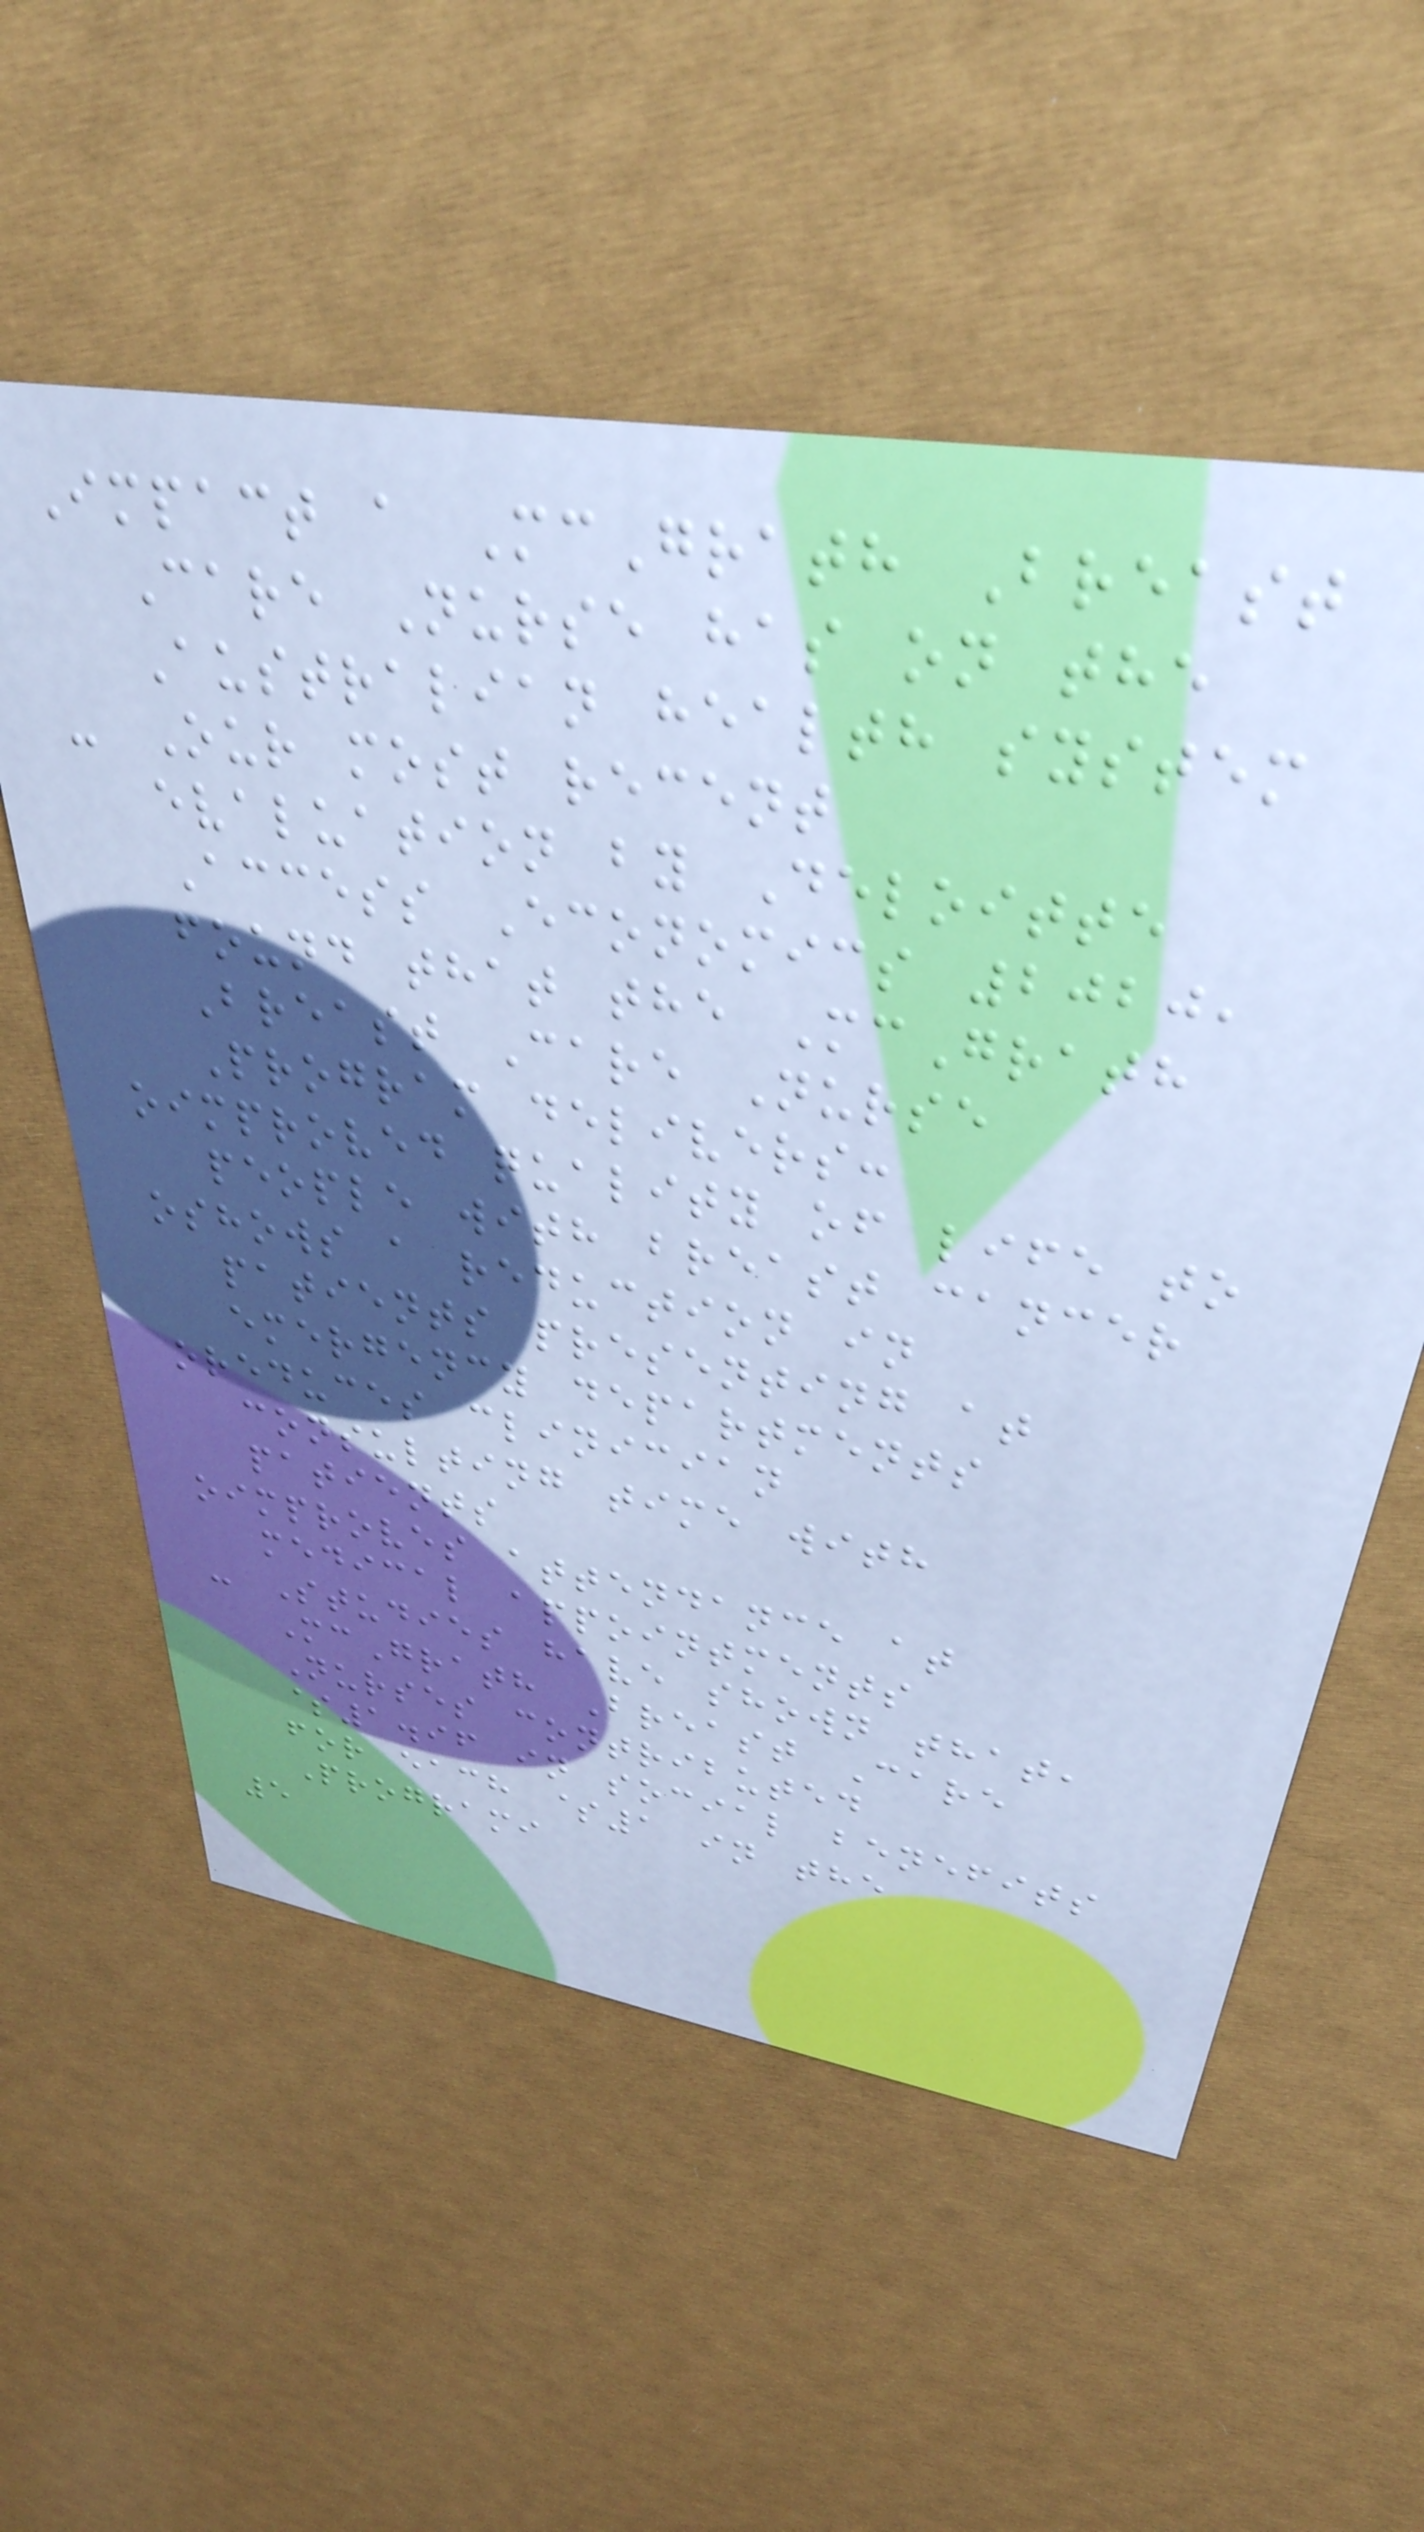Impact a McGrath Breast
Care Nurse has on the
Australian health system
- Our most recent
evaluation by Deloitte
Access Economics 2020,
found that the McGrath
Breast Care Nurse
Program delivers:
oimproved quality of life to
people with breast cancer
oshows a reduction in
patients presenting at
emergency departments
oreduces clinician
consulting time with
patients
oimproves attendance at
medical appointments
- Studies have shown that,
McGrath Breast Care
Nurses contributed
$1.96 in social benefits
for each $1 in the
Programi
5
